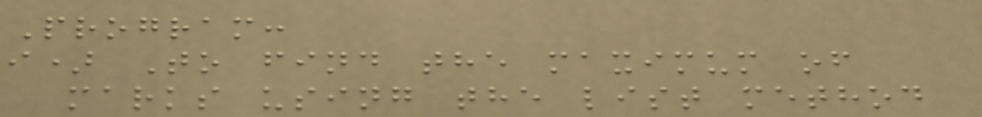Program:
i) To find the maximum of
marks using the list method
